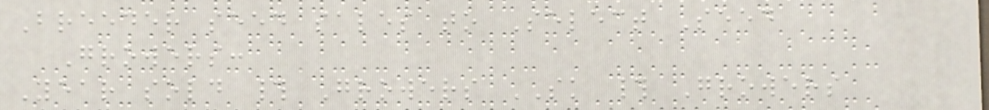Breeder seed sales to Select Seed
Growers:
Year sold # Growers SK # Growers
